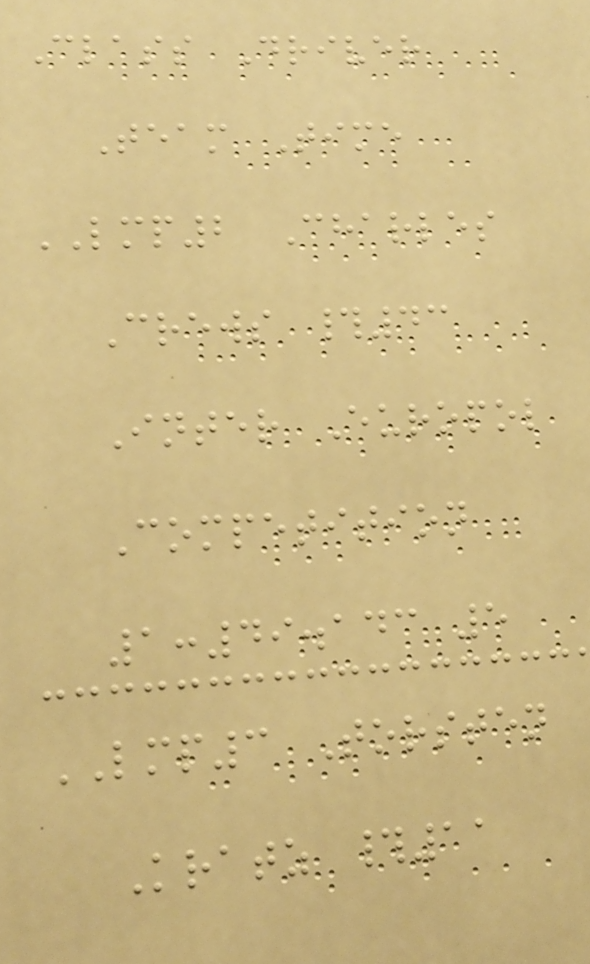Class Driver
Team Time
LMP2 Charles
Crews #43
Inter Europol
Competition
1:49.143 5
LMP3 Torsten
Kratz #11
